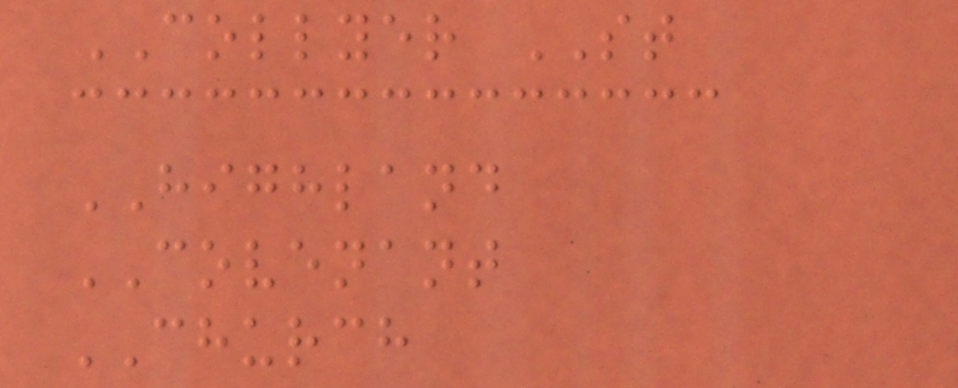COLLYER ST
HIGHLAND
COVENANT
CHURCH
